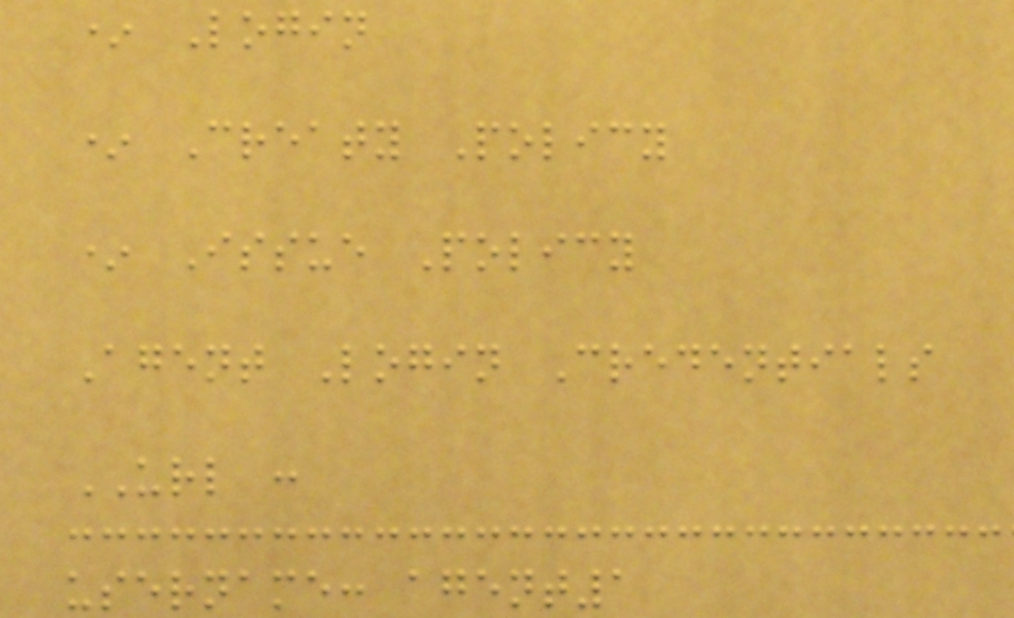* Login
* Creaty Policy
* Issue Policy
Agent Login Credentials
URL :
username: agent1
